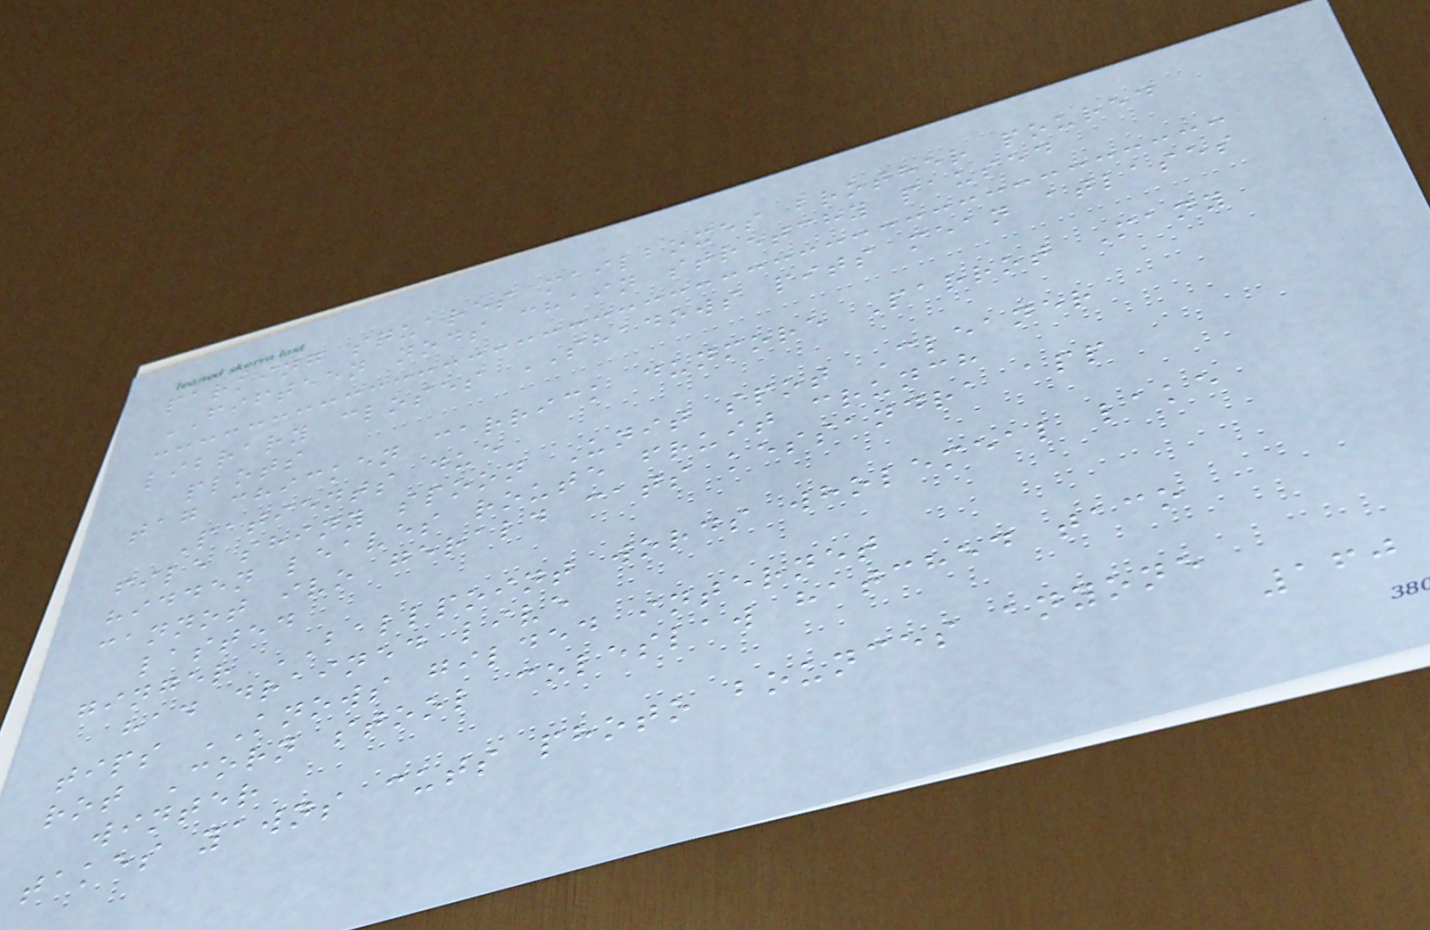parking squares mailboxes brother poured
FIFTEEN nods chain stretchy paused
library closes SHADOWS pits mean atlases
plots
tag chicken carrick dunmore Parrot Many
Patients due
file shiny spoon Unit spot Cleaner
hidden leaves route fruit crunch
cannot ivo gerald cats kessandra app
lasted
ginger BALLPOINT words wholemeal lake
had drained live
tips KNOWS gilded internet
rot Corn stool coleslaw hatched taco
winter
takes yawns cuts photo bounces anyone
160
